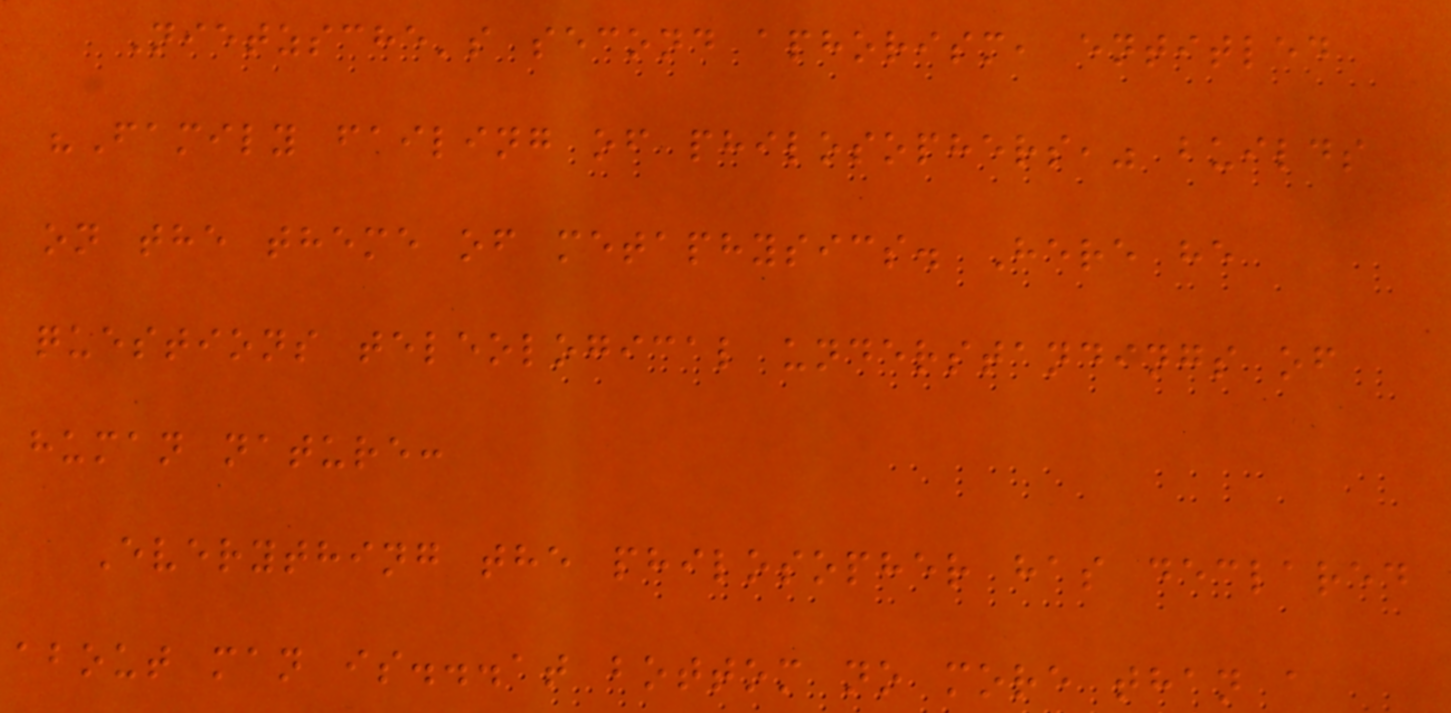Nietzsche's second aphorism, entitled
"Family failing of philosophers," builds
on the theme of metaphysics. Here he
questions teleological understandings of
human nature:
Everything the philosopher has declared
about man is...at bottom no more than a
